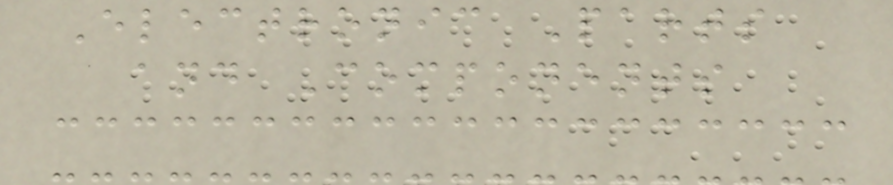Electronic Parts
and Components
